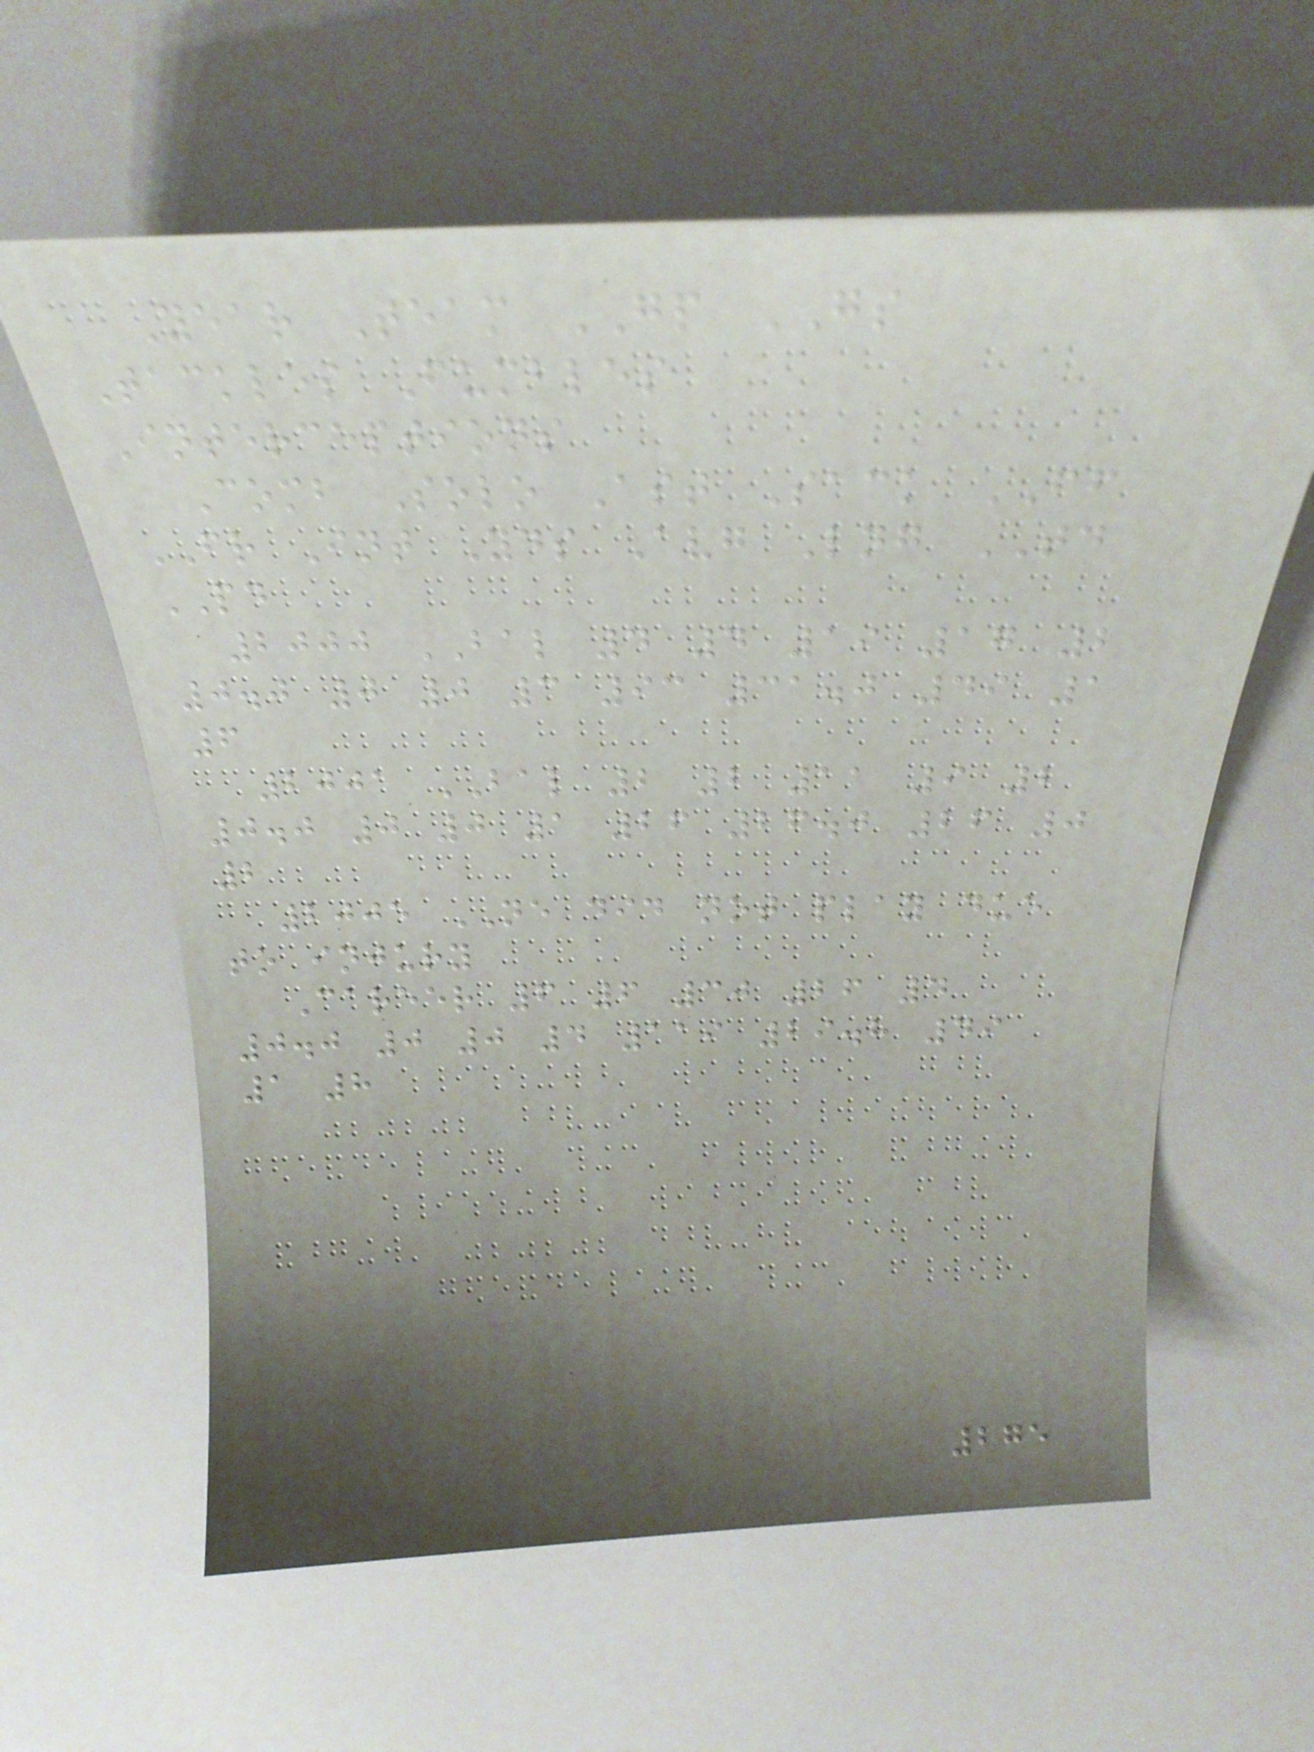Year Team GP GS
Tackles Fumbles
Interceptions
Comb Solo Ast Sack FF
FR Int Yds Avg Lng TD
PD
2000 BAL 4 4 19 17 2
0.0 0 0 3 93 31.0 49 1
6
2001 BAL 2 2 11 9 2
0.0 0 0 1 26 26.0 26 0
2
2005 NE did not play due
to injury
Career 6 6 30 26 4
0.0 0 0 4 119 29.8 49
1 8
275
